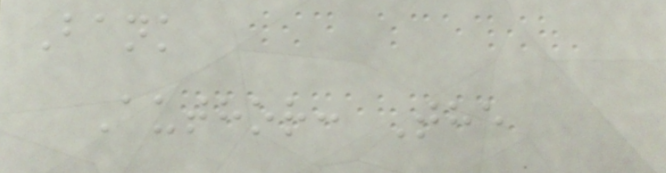Bank
Author: The
